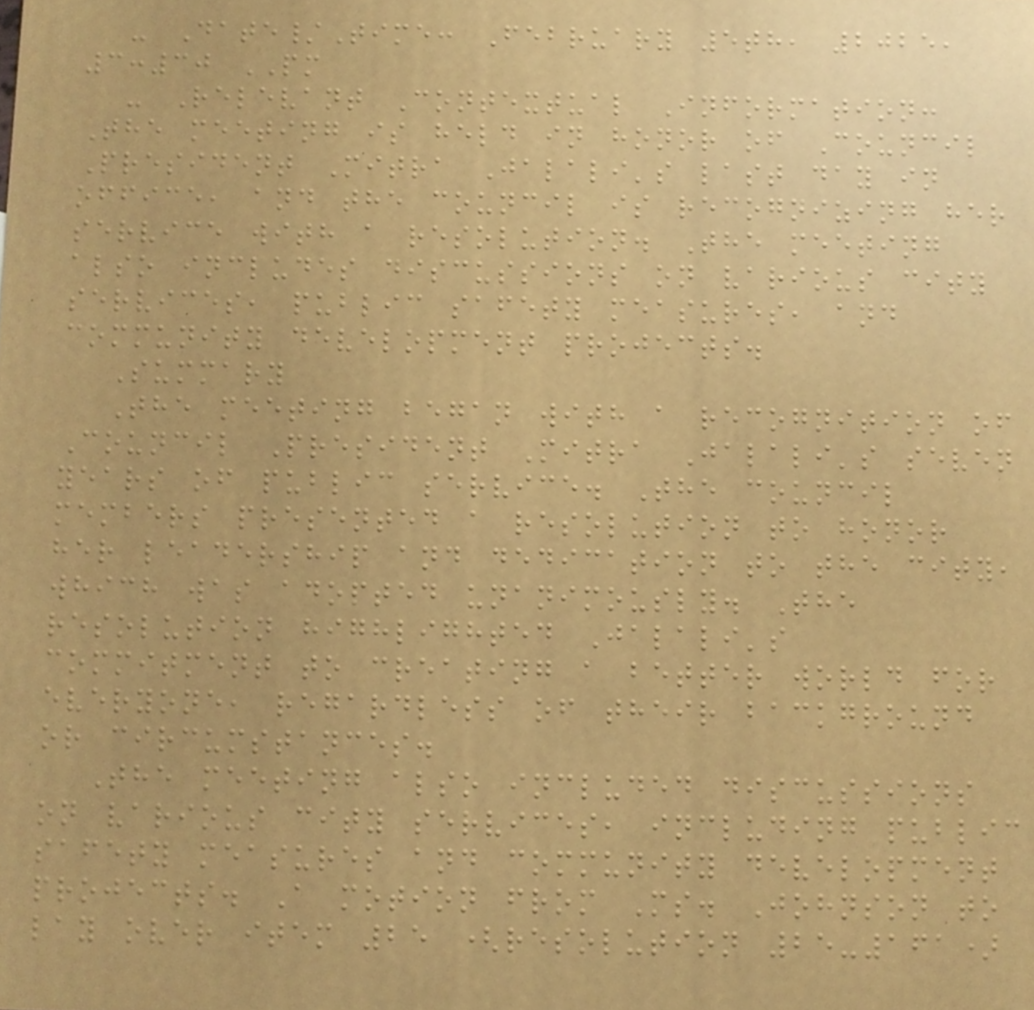- Date/Time: February 5th, 2025,
3:30 PM
- Relevant Contextual Information:
The meeting is held in honor of Council
President Mitra Jalali's last day in
office, and the council is recognizing her
service with a resolution. The meeting
also includes discussions on various city
services, public safety measures, and
community development projects.
Summary
The meeting began with a recognition of
Council President Mitra Jalali's seven
years of public service. The council
members presented a resolution to honor
her leadership and dedication to the city,
which was adopted unanimously. The
resolution highlighted Jalali's
commitment to creating a better world for
everyone, regardless of their background
or circumstances.
The meeting also included discussions
on various city services, including public
safety measures and community development
projects. A motion from Ms. Johnson to
lay over item 25 (resolution 25-161)
